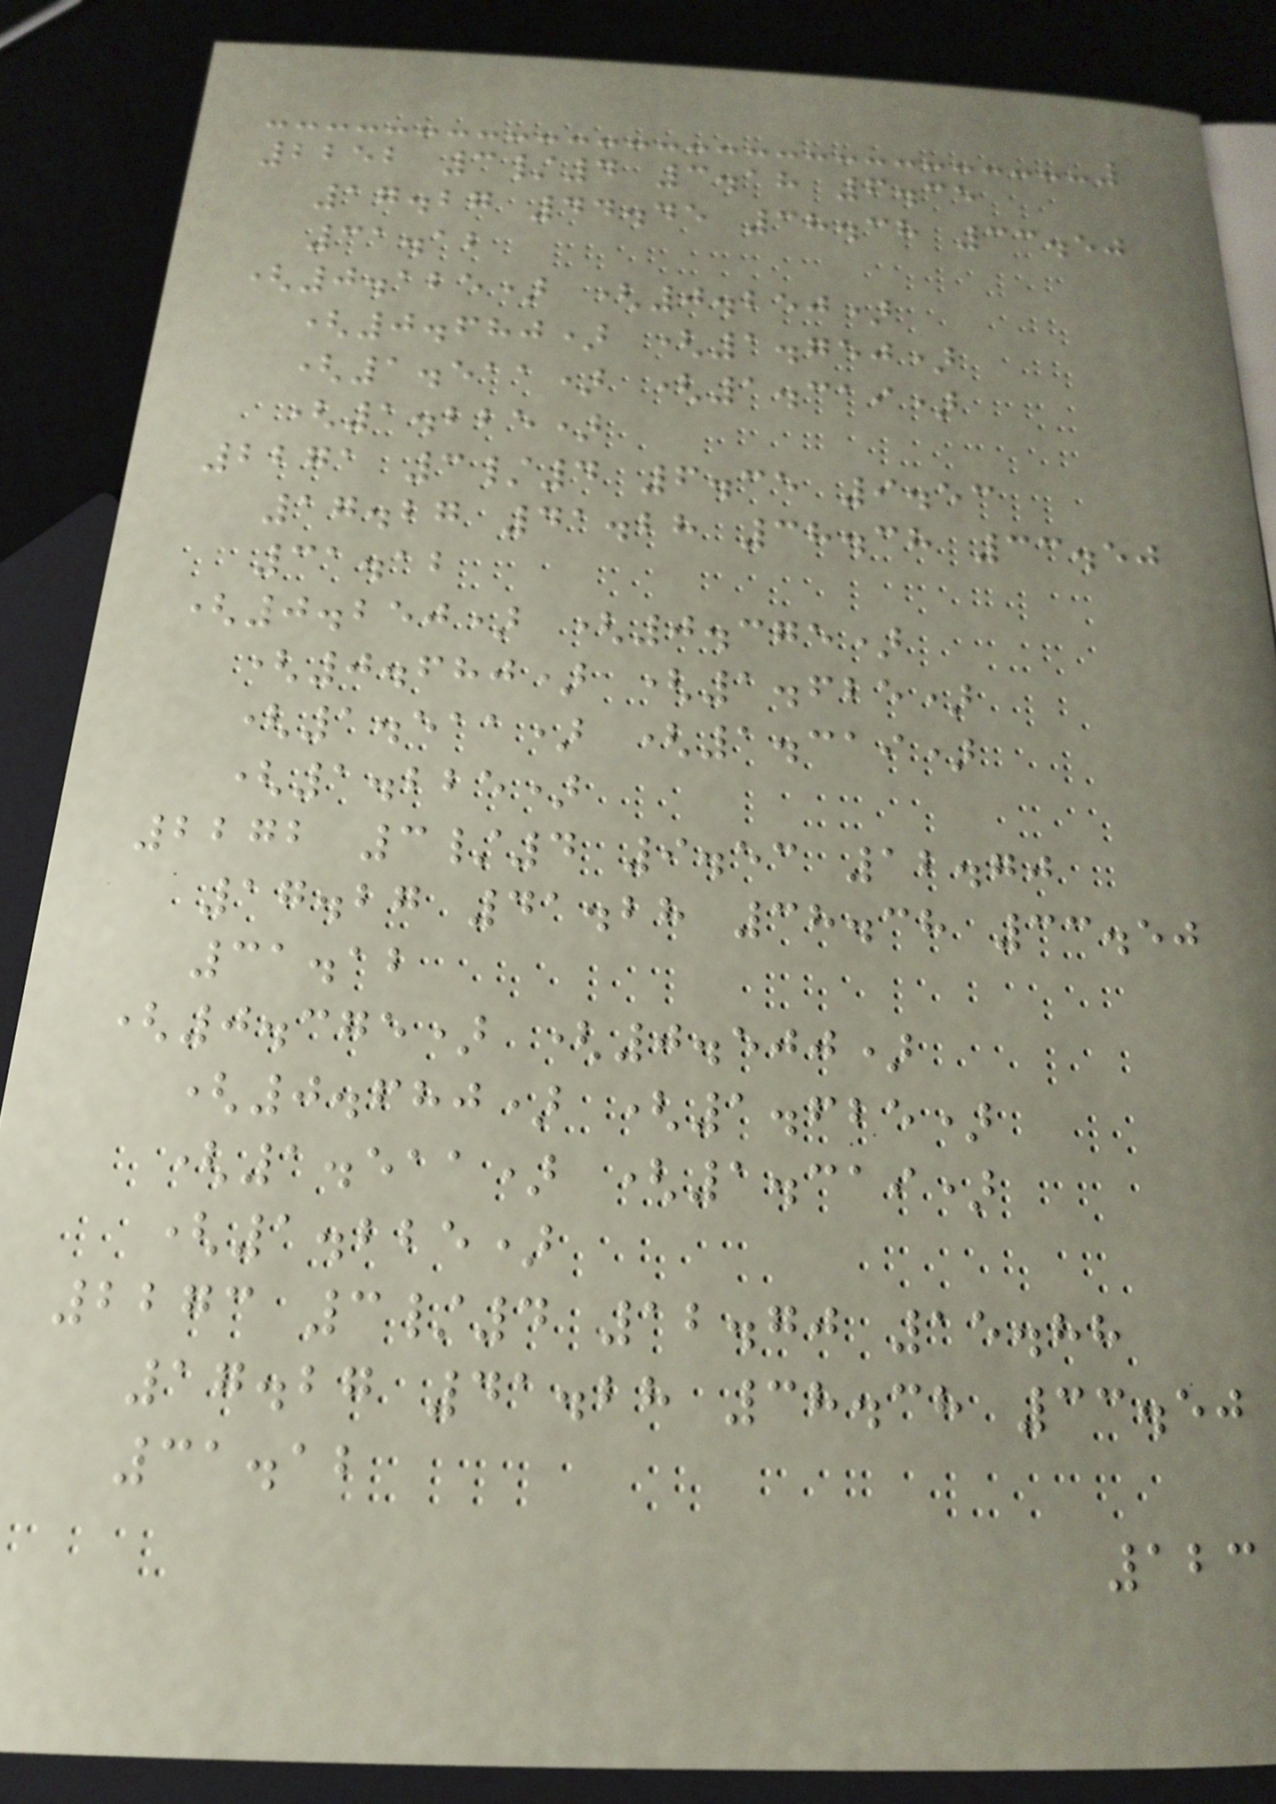2252 3/4 3.18 6.35
17.27 44.45 38.38 33.50
31.12
(0.125) (0.250)
(0.680) (1.750)
(1.511) (1.319)
(1.225)
2271 3/4 6.35 9.53
17.27 41.28 38.38 33.50
31.12
(0.250) (0.375)
(0.680) (1.625)
(1.511) (1.319)
(1.225)
2272 3/4 9.53 12.70
17.27 41.28 38.38 33.50
31.12
(0.375) (0.500)
(0.680) (1.625)
(1.511) (1.319)
(1.225)
2273 3/4 12.70 15.88
17.27 41.28 38.38 33.50
31.12
123
